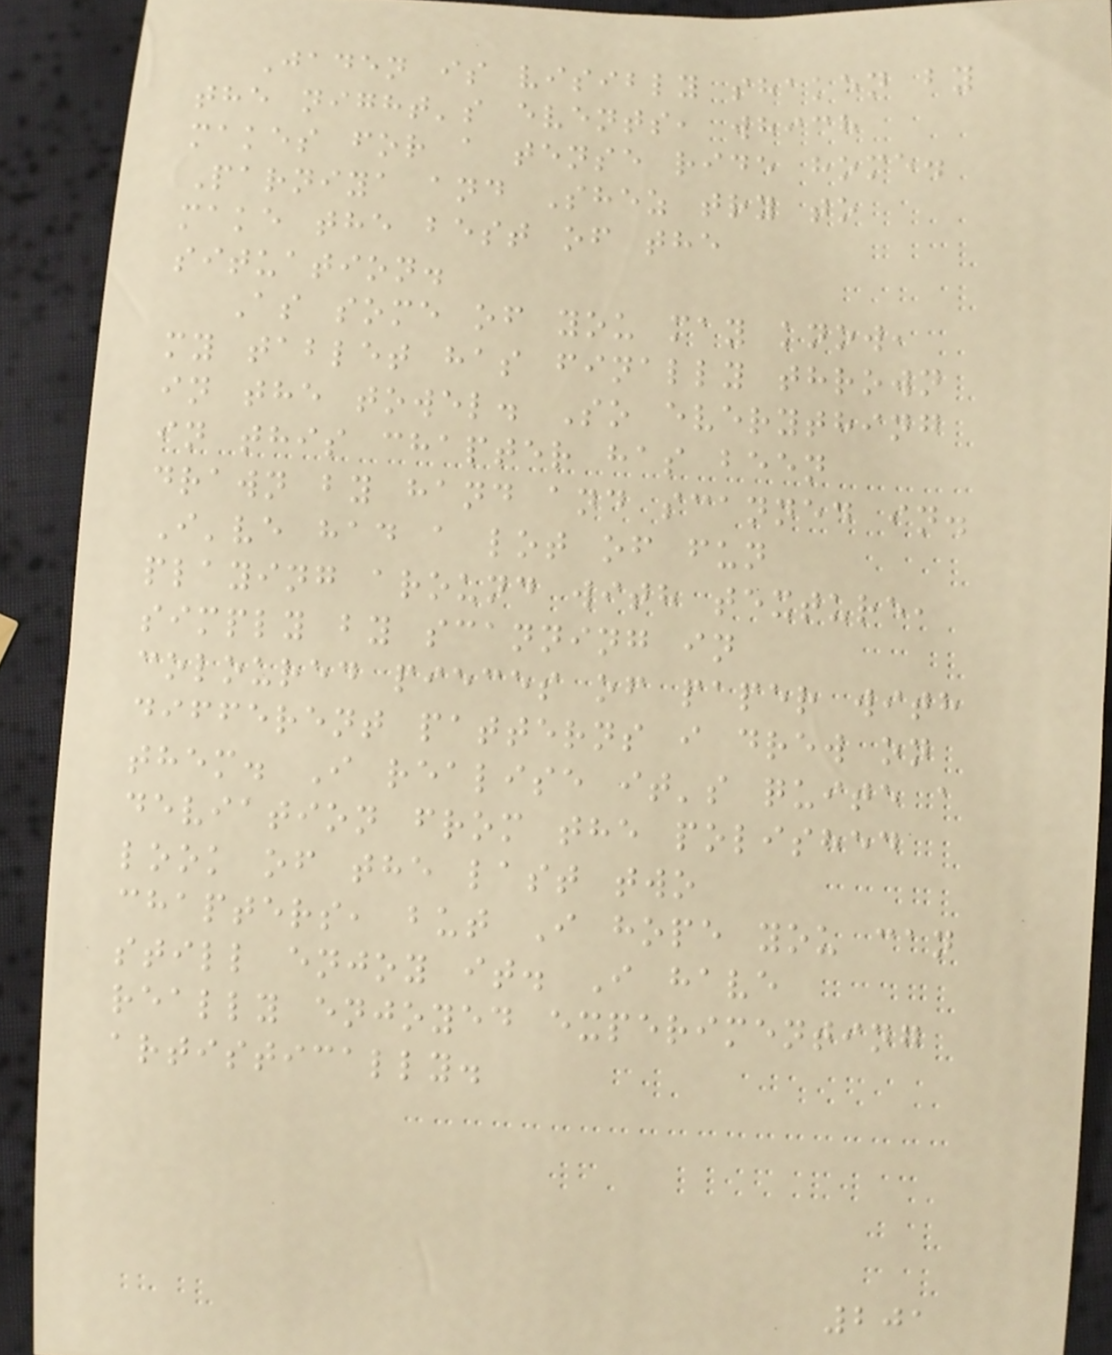Jaden is visibly shaken by
the night's events, which
makes for a tense ride home.
Parniya and Shez try to
make the best of the
situation.
As some of you may know,
my tablet has finally thrown
in the towel. So everything
in this chapter has been
drawn by hand and scanned in.
I've had a lot of fun
playing around with texture,
simply by scanning in
coloured pieces of paper with
different patterns i drew on
them. I realise it's quite a
deviation from the polished
look of the last two
chapters, but I hope you can
still enjoy it. I have
really enjoyed experimenting
artistically.
201
